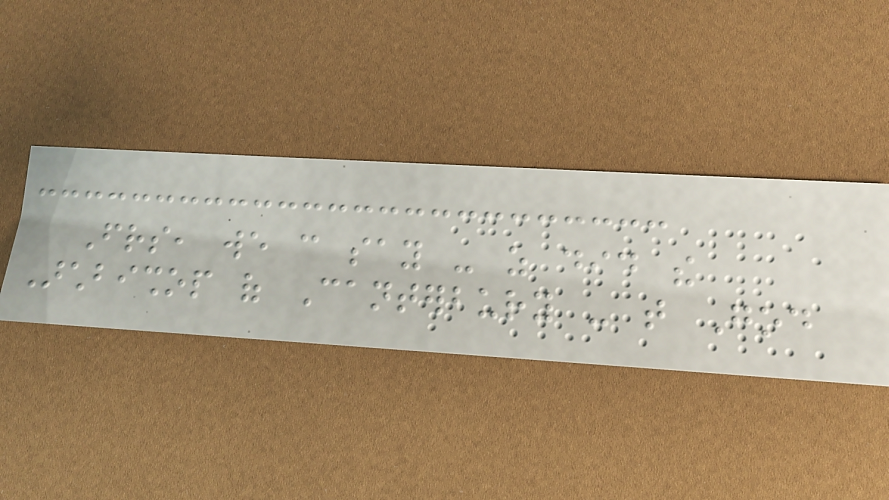Friends, we can say - as did the
Archbishop of Canterbury - that God
